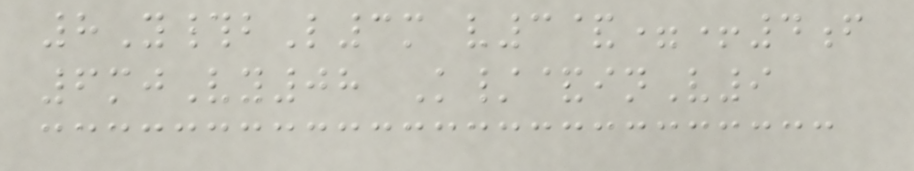8Y#bL3m v3&=+4f
6mjVy08 K/&inV9
